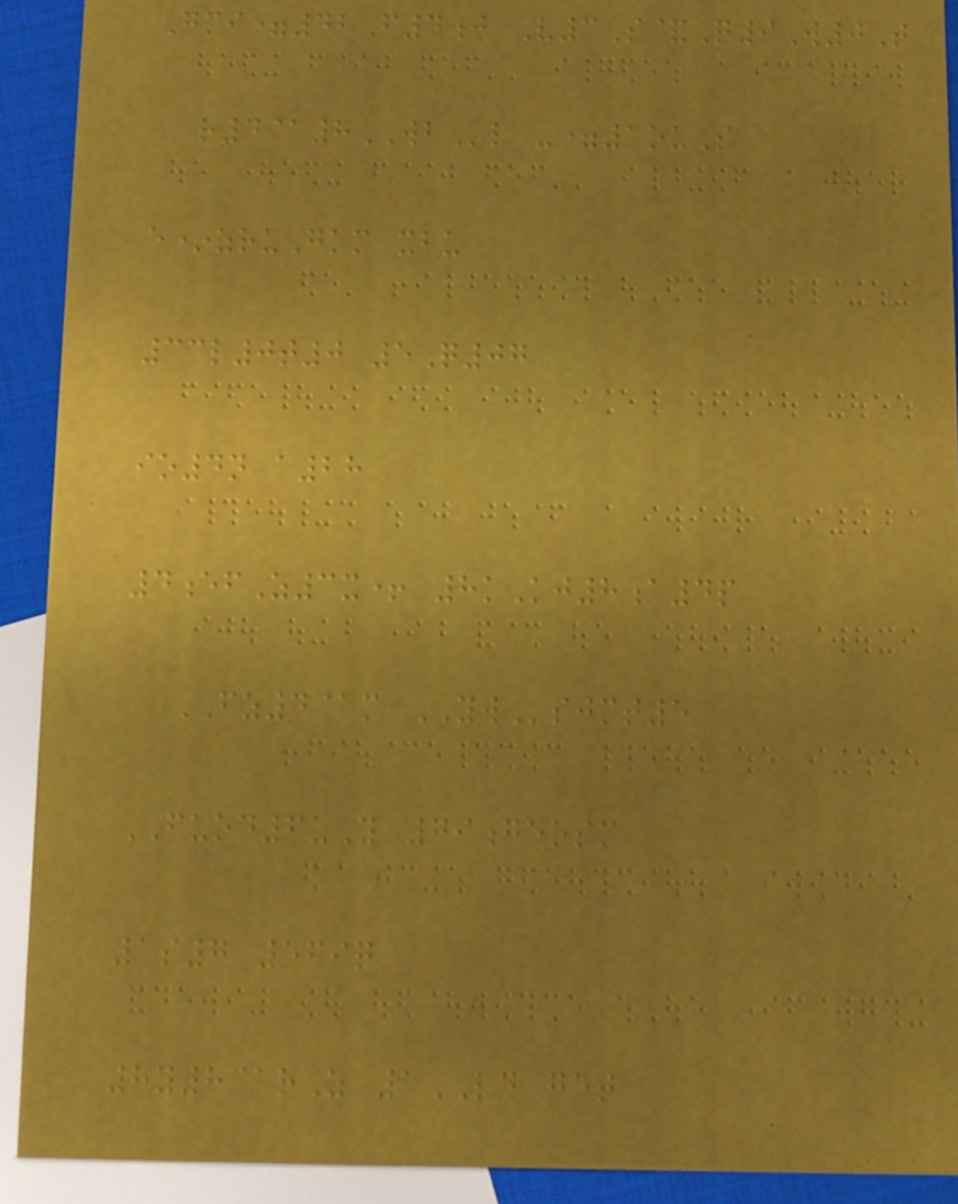Gmi=42F4j V3S&Q9W0T
r4@8WBl -=1ouS
e*zruGkm xbu
33l0t0 5Q07
io4n a28
4efZ3x+ 8kKj8a4p
FZ4@m YWsjmt5
FUOD6uY 79geosm
1s7 569q
8y8@rZ 1LD get
